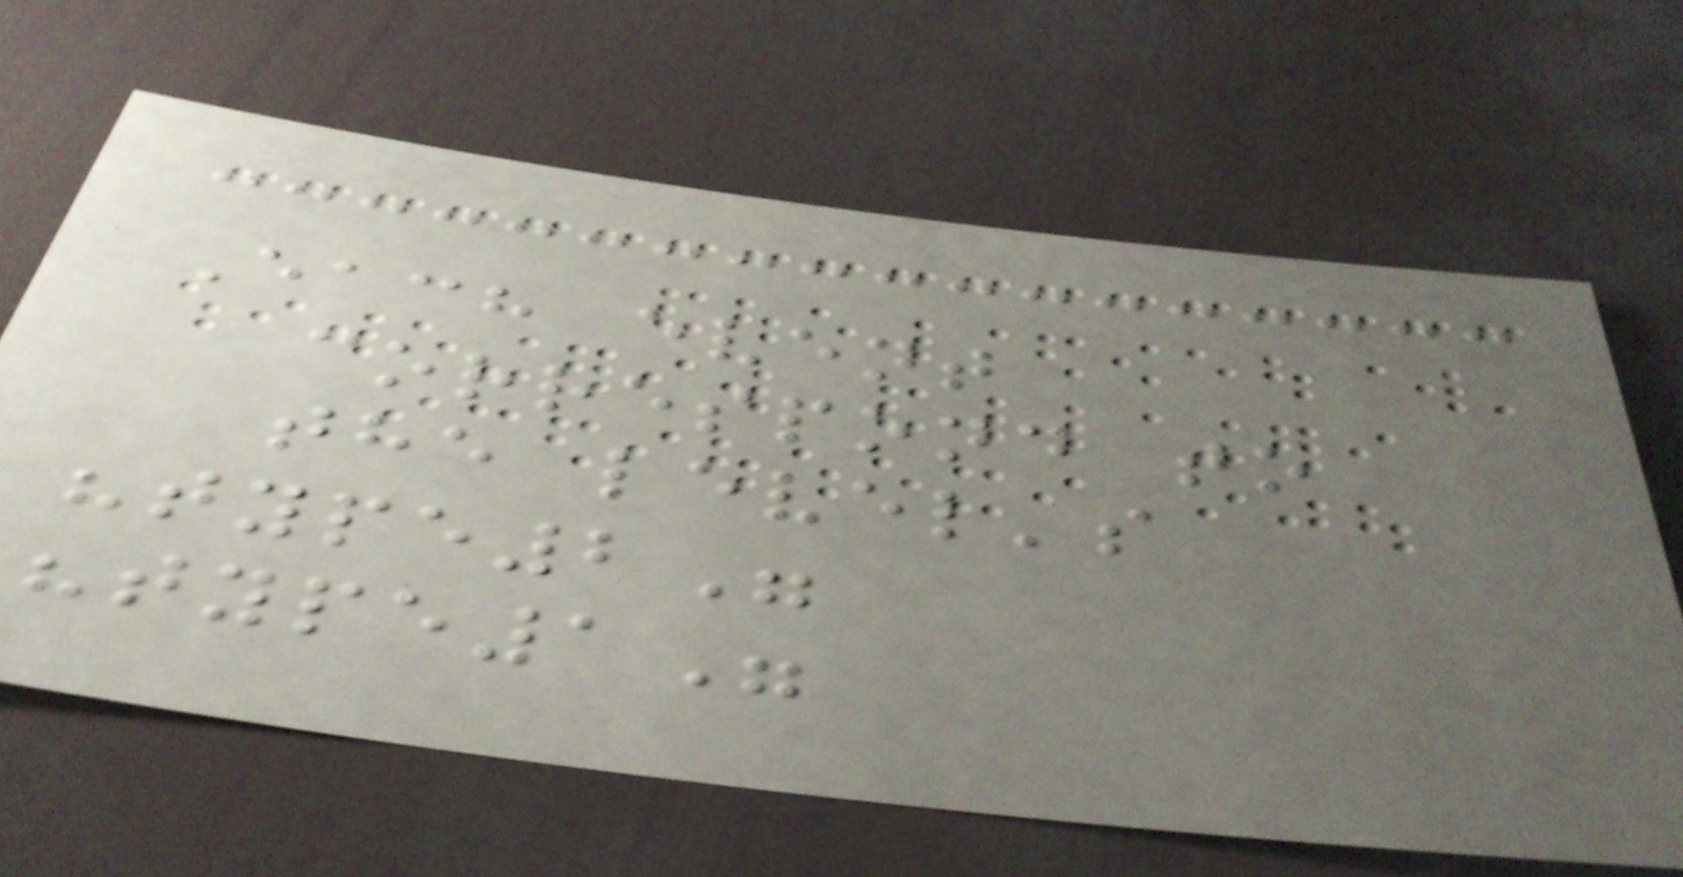Each event
correspond to
the level's
"type2"
"type1"
